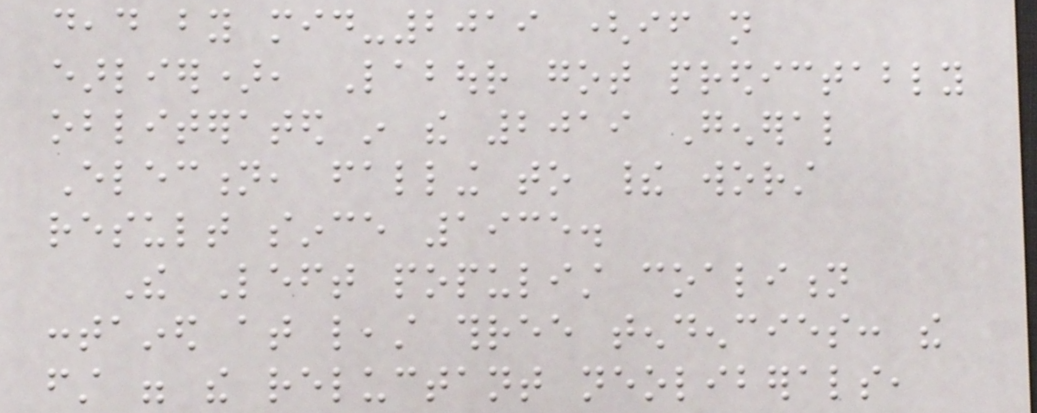dead by mid-2019 (if not
earlier), Labour got predictably
obliterated in the 2019 General
Election, falling to their worst
result since 1935.
The Left populist coalition
contained at least three tendencies: the
first were the reluctant neoliberals,
